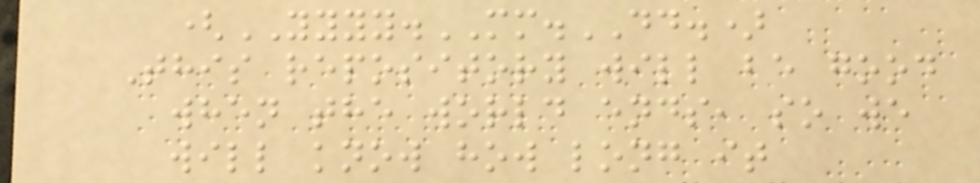(YYYY.MM.DD.)
This repository will be good
when the world ends, so we
will know how long it
